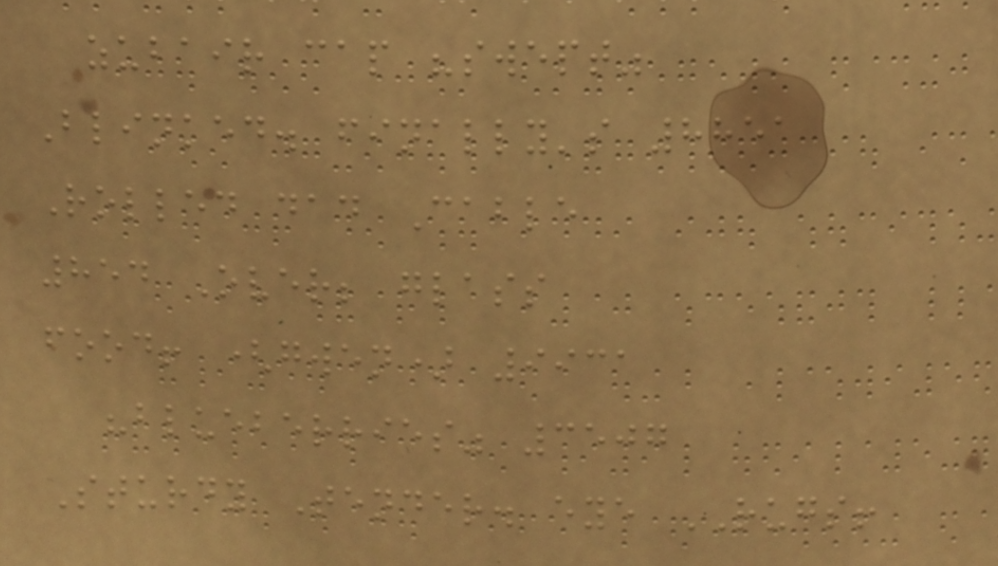zubair cap "swept"
Blinked. finally's 8851
Rolled dad Cable
854 Over; glass
food! (gwen) 9931
"blueberries" 3507
Sturdy Tender. eye RUGS!
